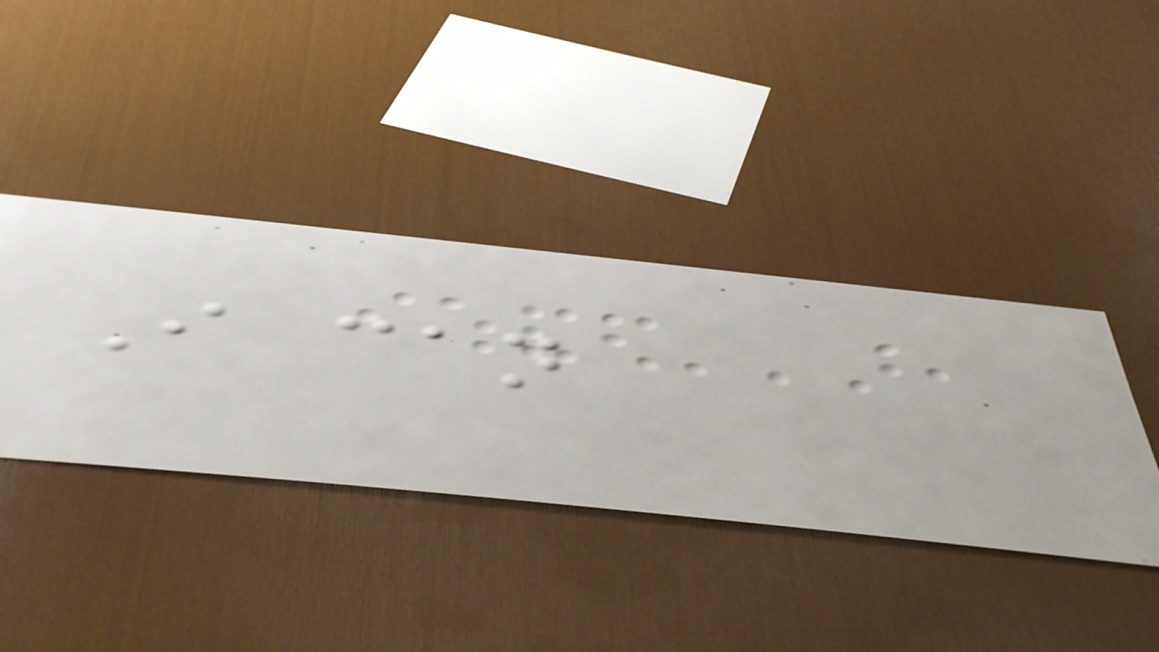I can
